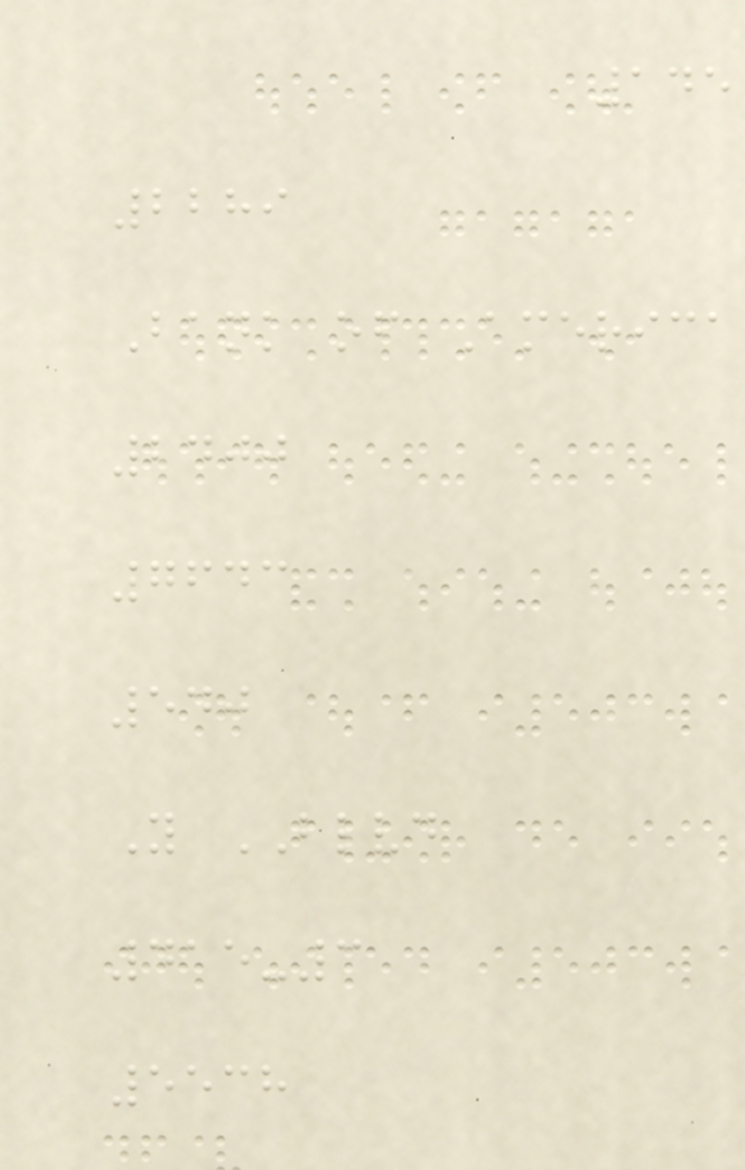145
2289
Bank of America
2400
7643
540
Y BLVD
415-3
5538
